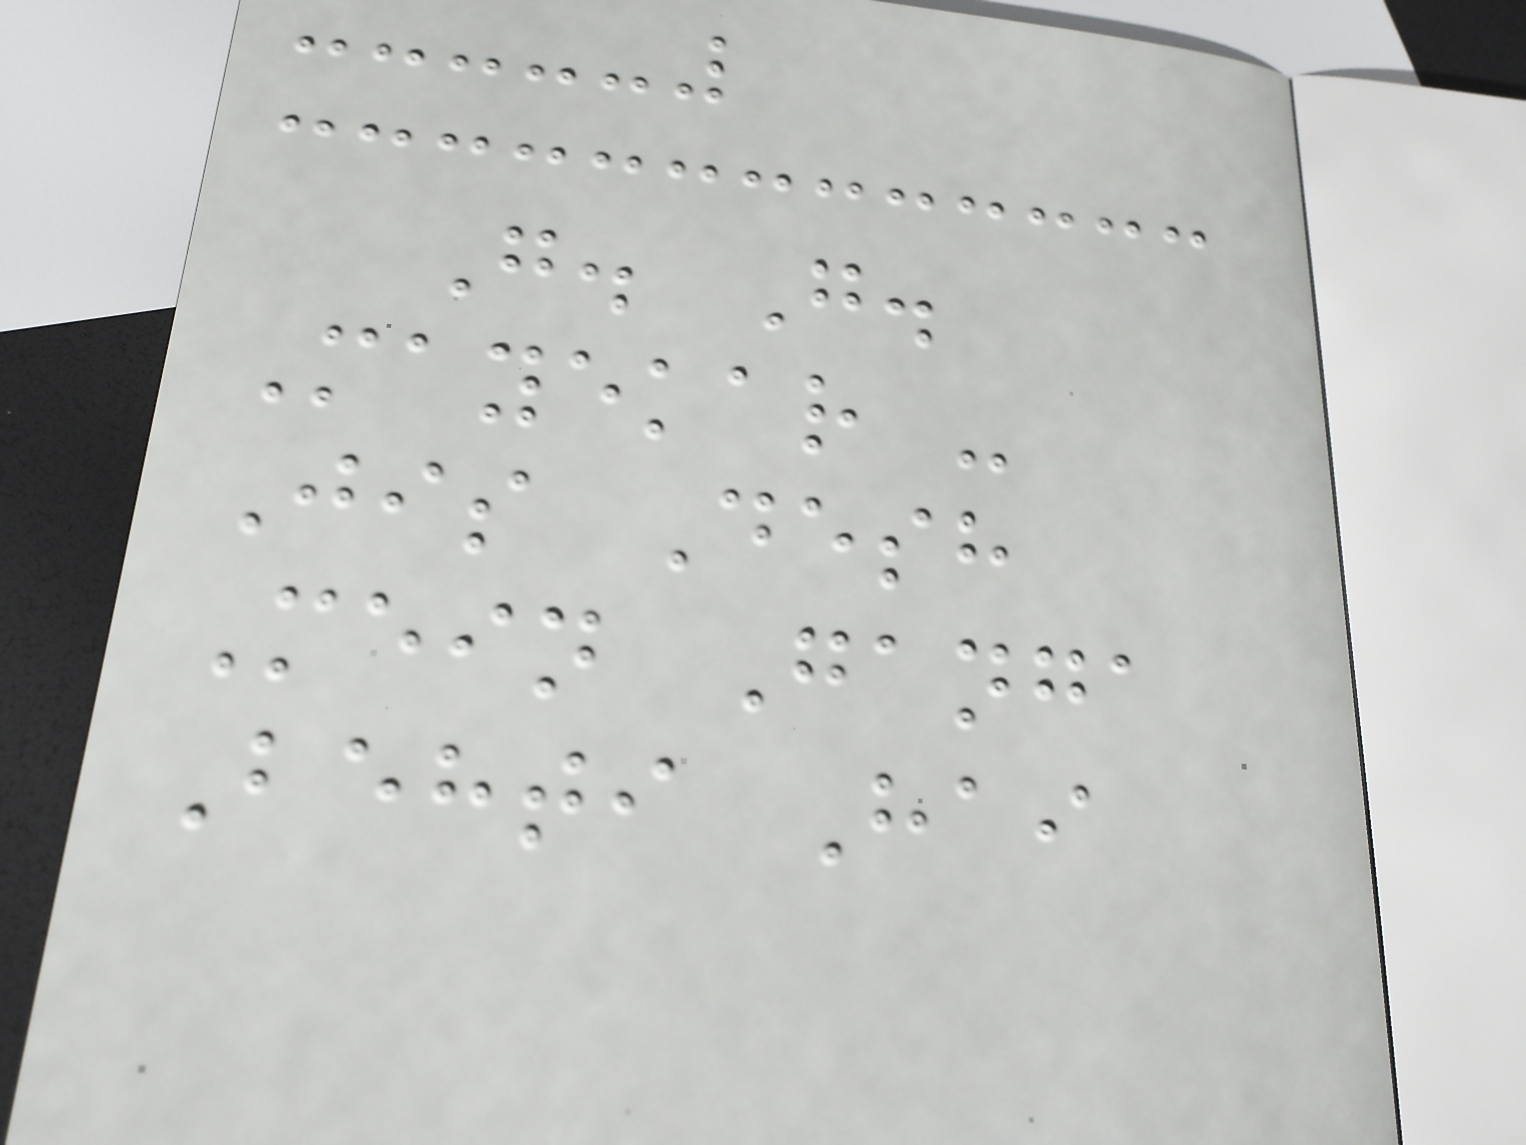G. G.
Mayekar -
Jis Desh
Mein Ganga
Behti Hai
